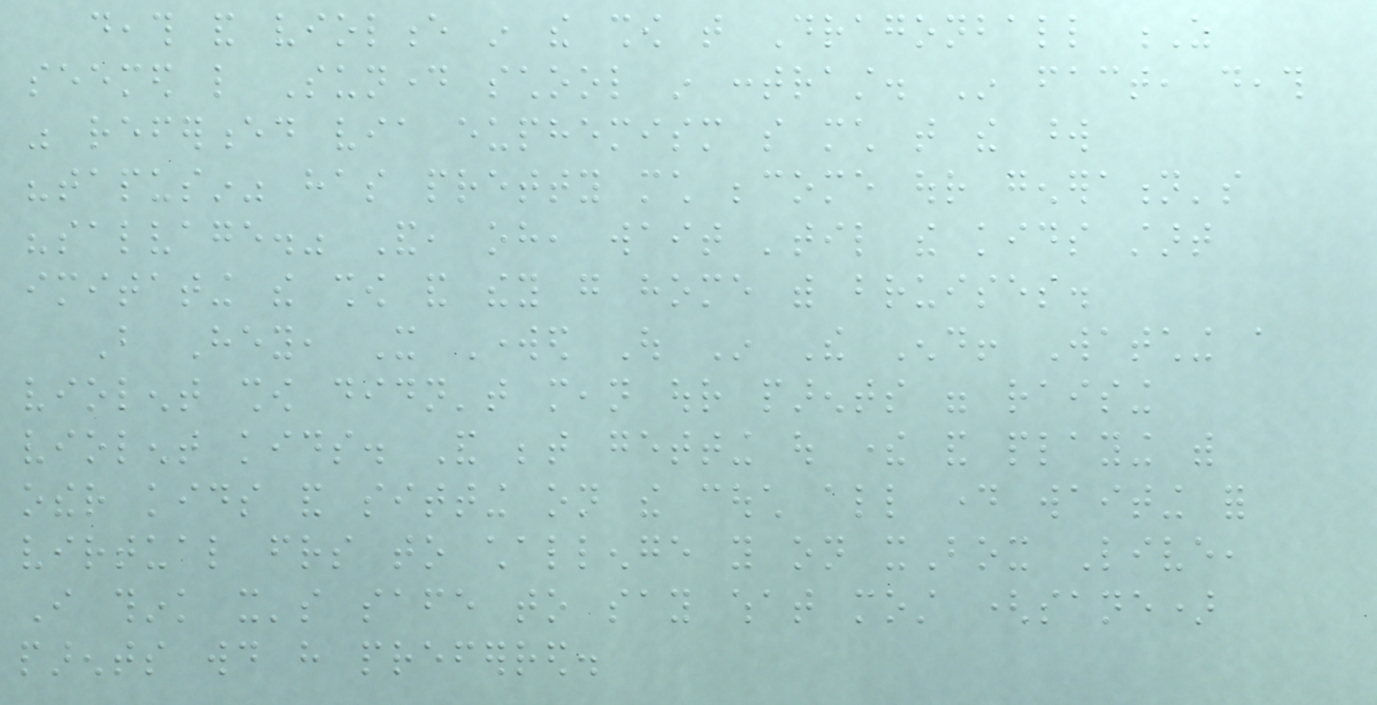death and violence in the show that Dragonball Z
seemed like Sunday school in contrast. In fact, death
was referenced via euphemism so much that the word
"tapusin" has pretty much become our generation's
"salvage." And, oh, wait 'til the kids start
imitating the show and they go home with bruises.
But Hey, It Worked Out In The End! Watching a
violent show didn't mean our parents were raising
violent kids. And between getting out there and playing with
other kids and sitting on the couch all day waiting for
virtual friends to challenge you on xBox Live,
I think it's safe to say what most (sane)
parents would have preferred.
